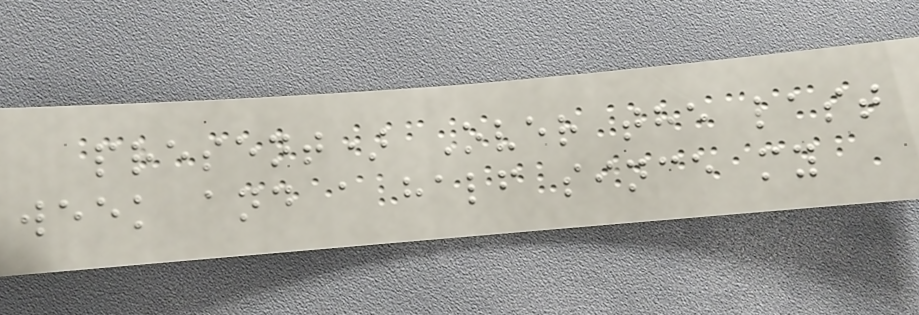present) Over the last
week and a half since my
